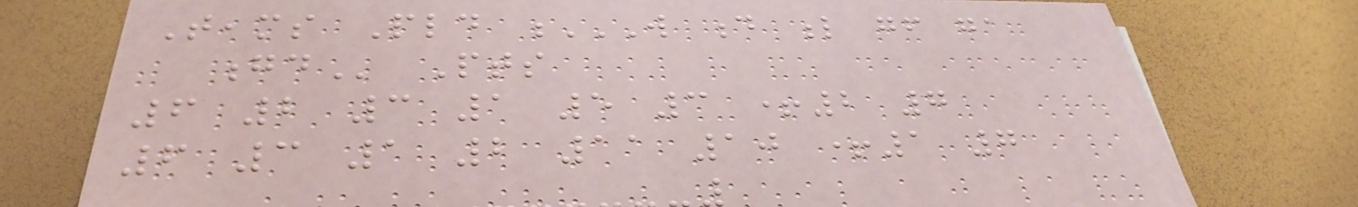Teams Pld W D L GF GA
GD Pts
6 2 3 1 5 3 +2 7
6 3 1 2 11 10 +1 7
